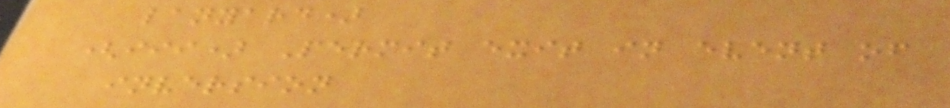lanyard)
(iii) Permit exit in event of
inversion
